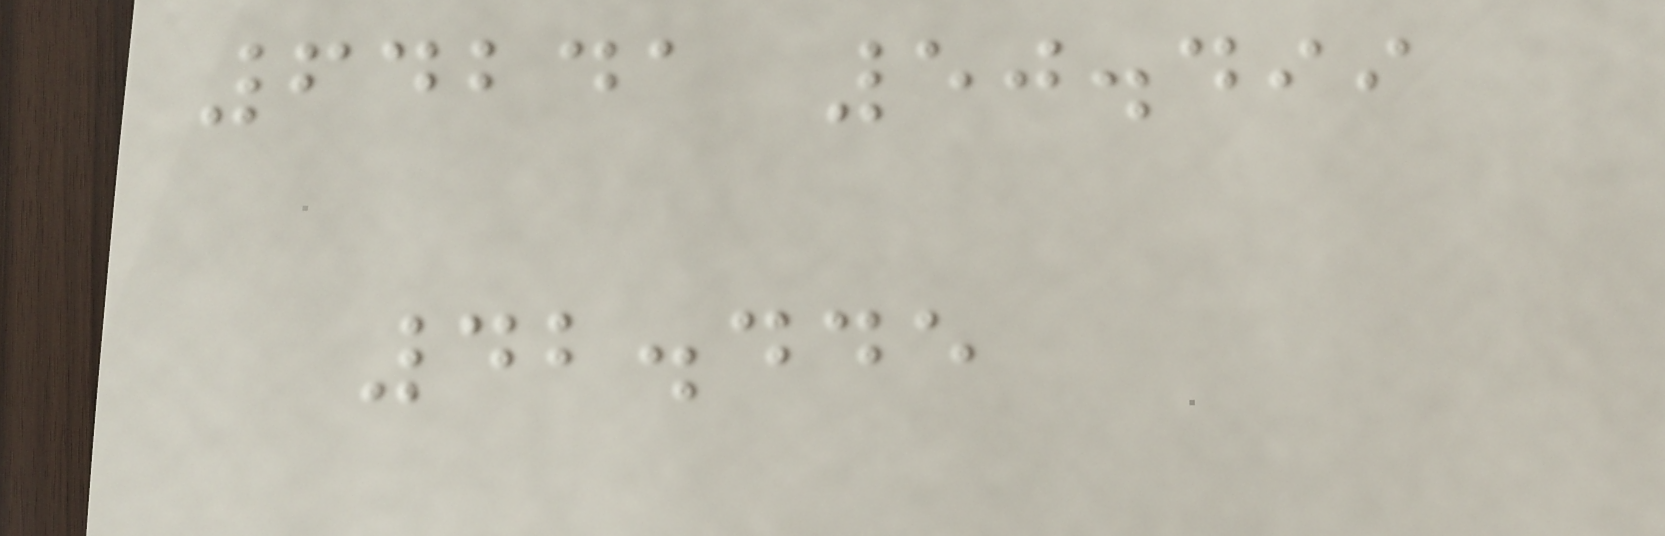64241 50.499
42.445
